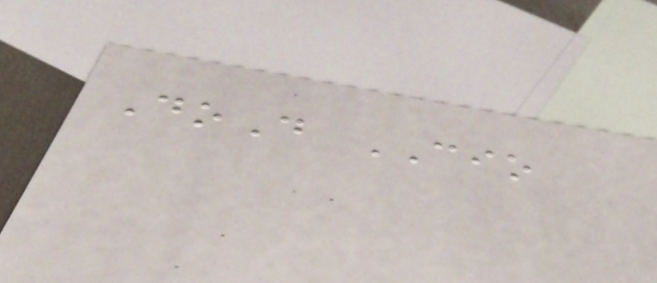DoD CIO
